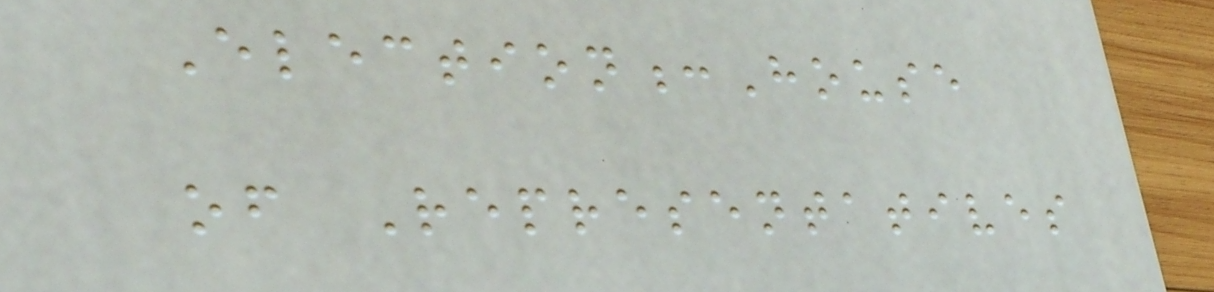Election:House
of Representatives
